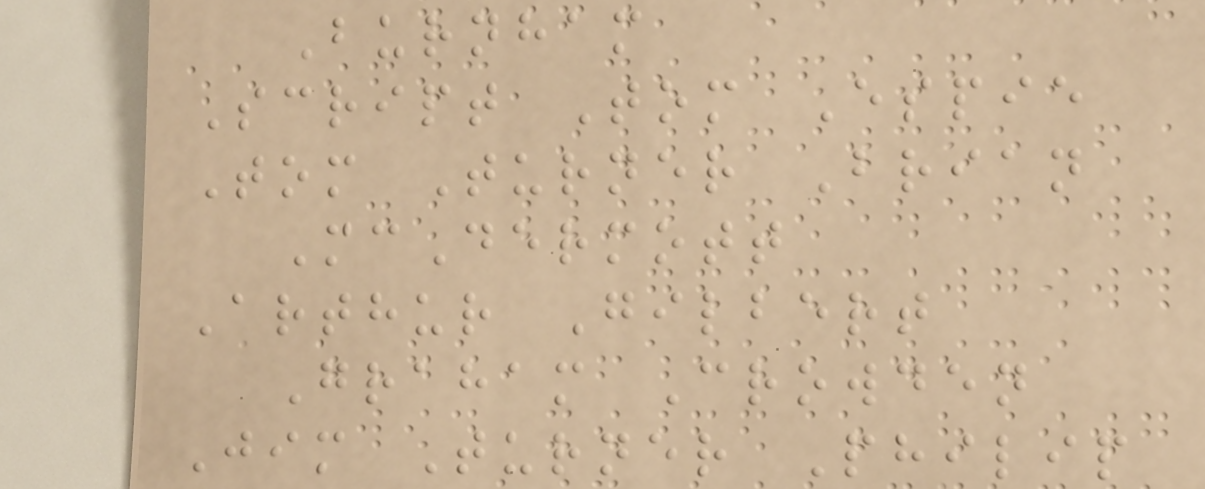Burnham
Script Tom Espie
Tom Turner Brian
McDermott
Arthur Gilbert
Graham Crowden
Jim Turner Philip
